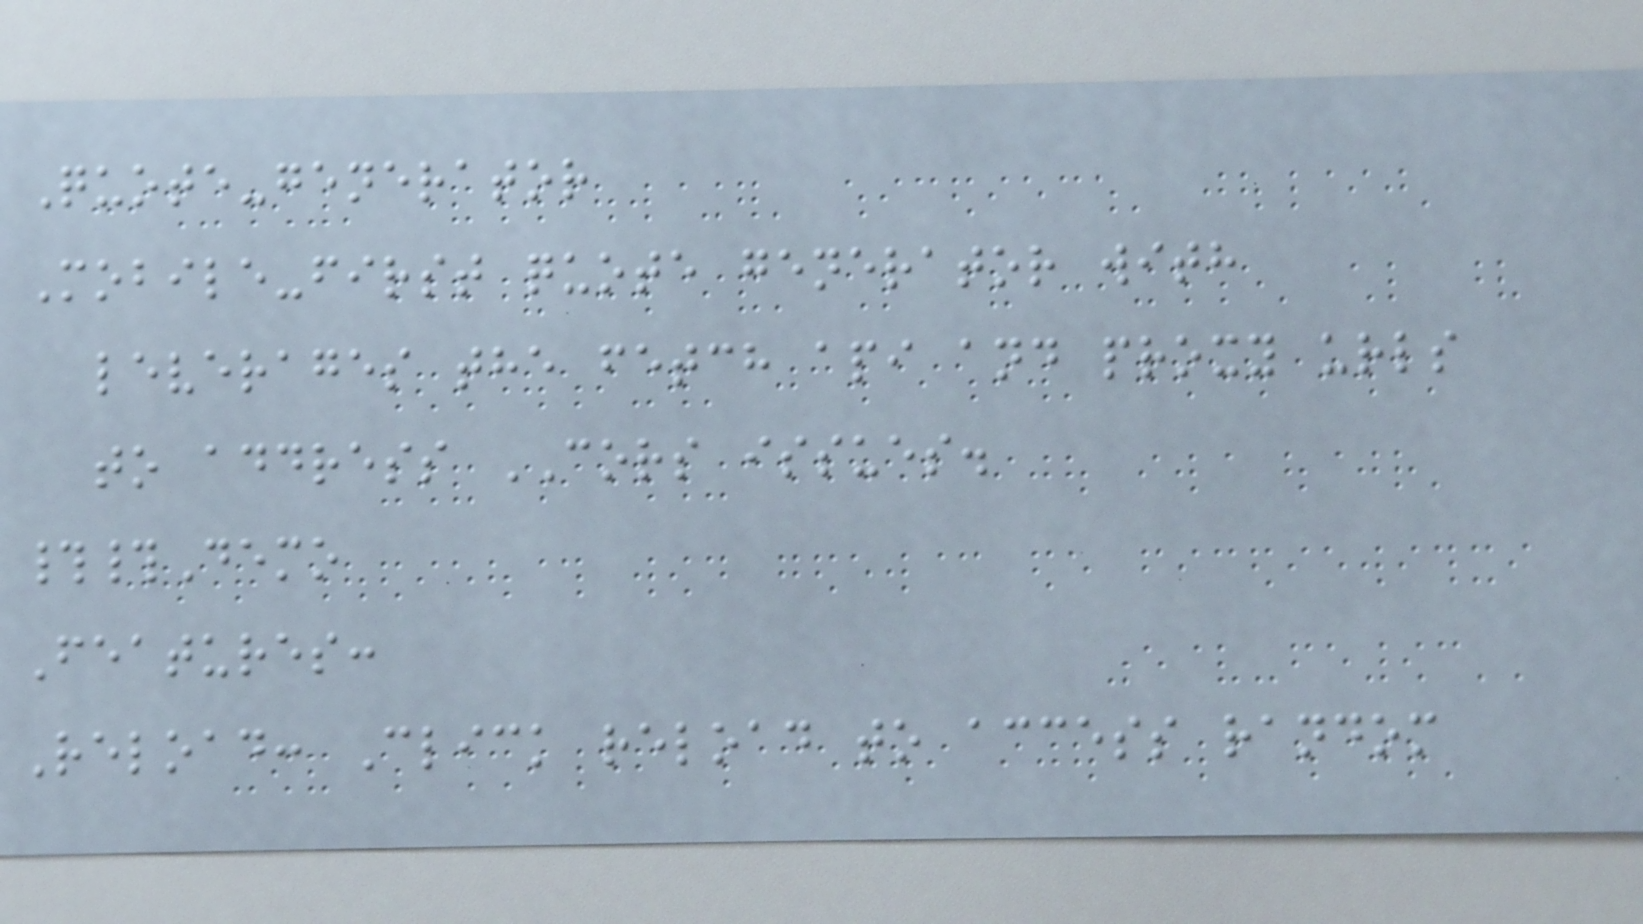Quote-generator
Mobile-first quote generator with
leverages the fetch api and proxy urls
to address CORS issues.
##Demo
Features:
Reload: Click reload to access random
